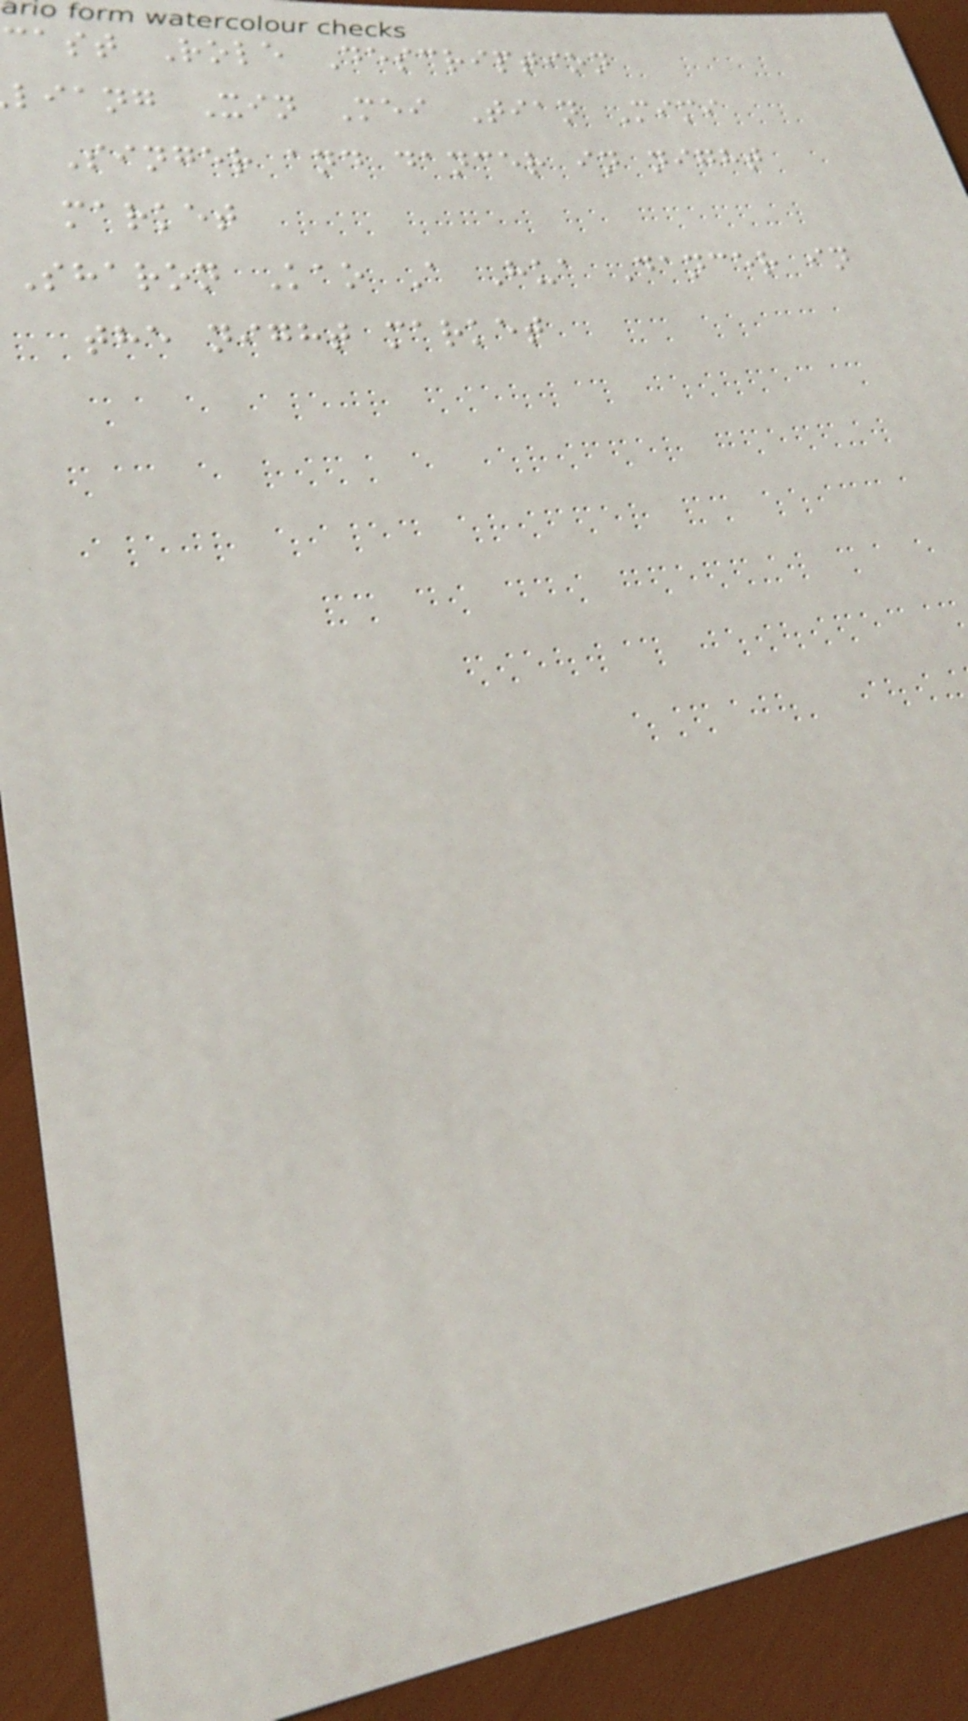cast Role Description
liang Xin Mei Tian Mimi
Singer and dancer in night
market
Sharon Kao A Hua Dancer in
the night market
